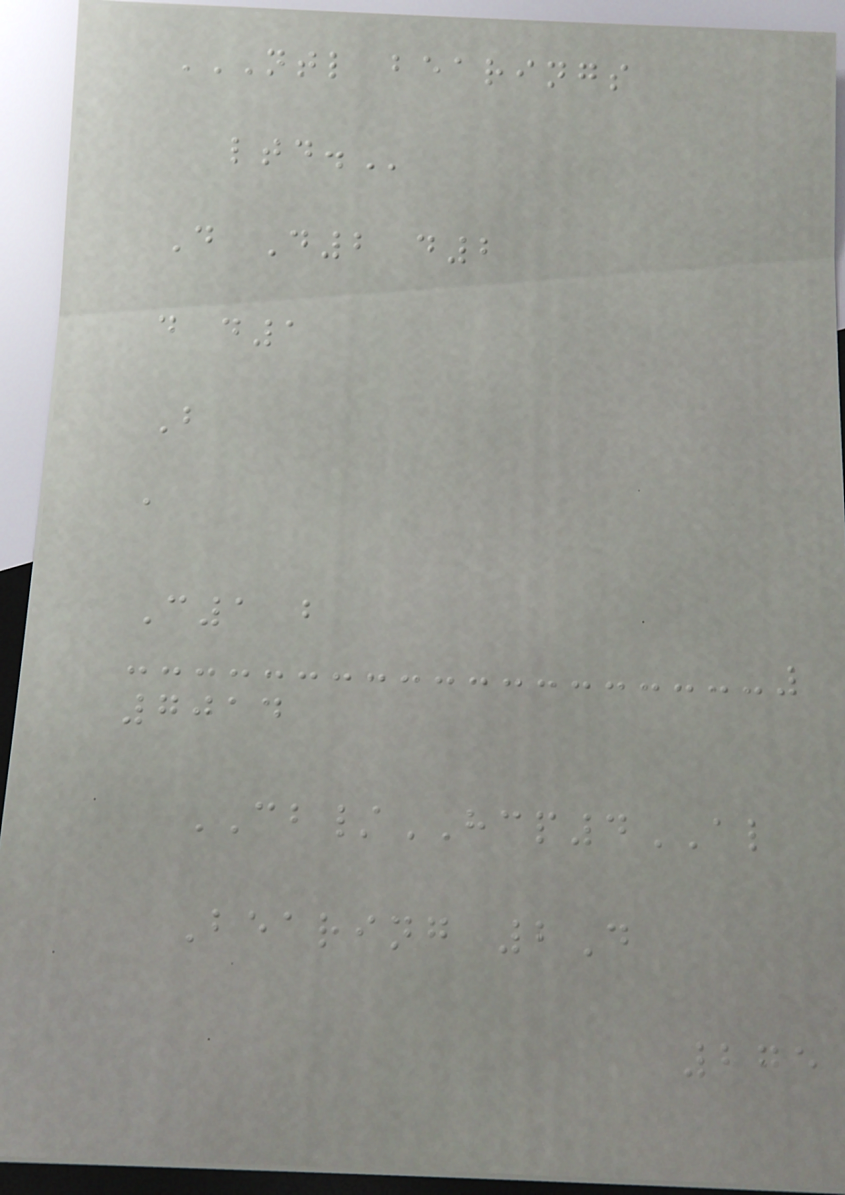NTL BEARINGS
LTD.
D D2 d2
d d1
B
a
C1 b
7014
CB/HCP4AL
Bearing 2D
275
